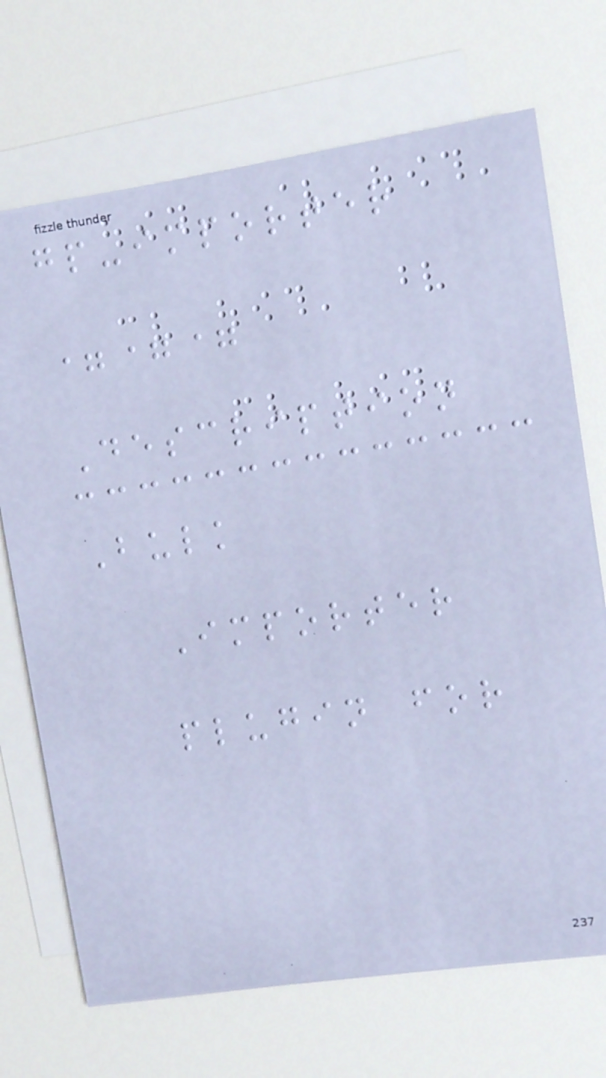gp-importer
===
Description
Bulk
Importer
plugin for
